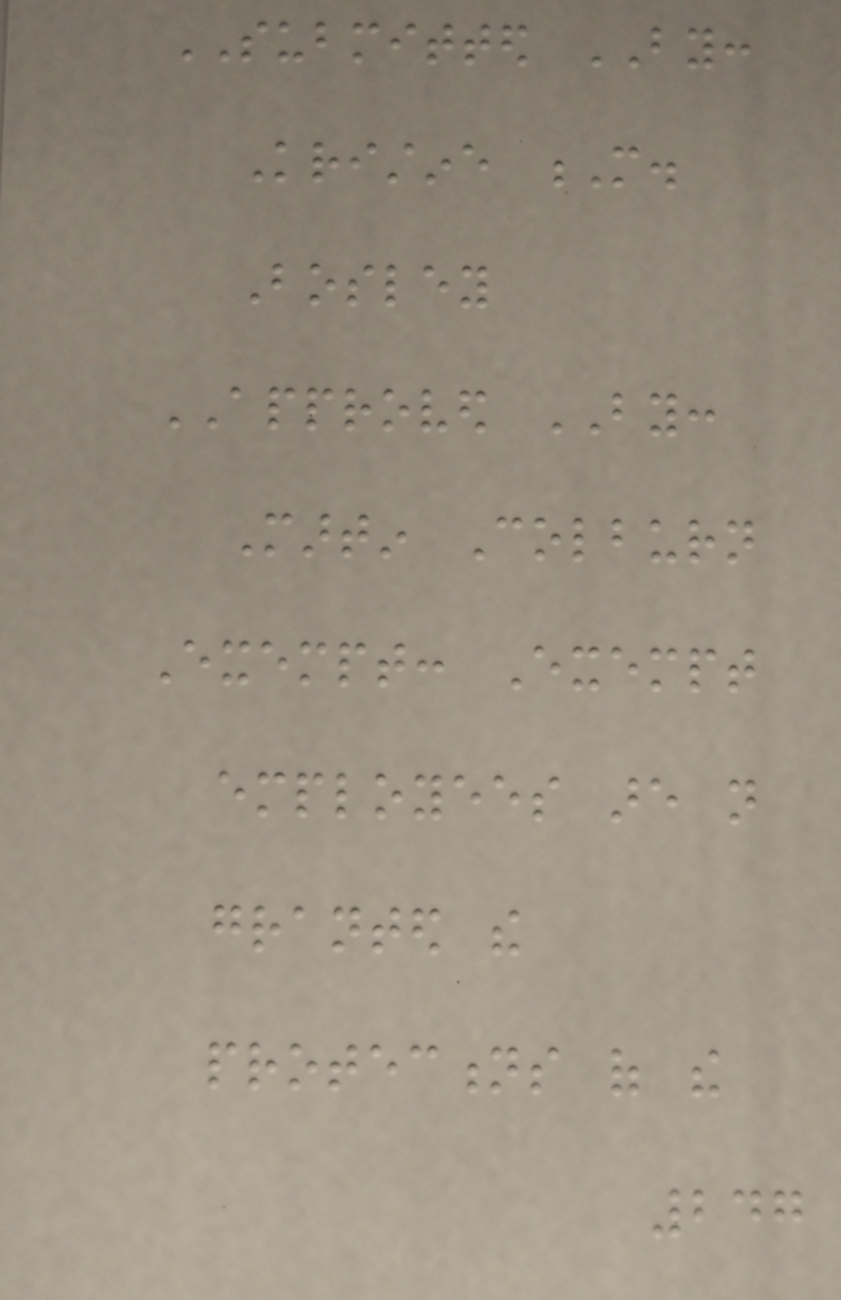SUBMITTED BY:
Kristine M.
Bosley
APPROVED BY:
Martin Colburn
Exempt: Exempt
employees are not
granted the
protections of the
247
